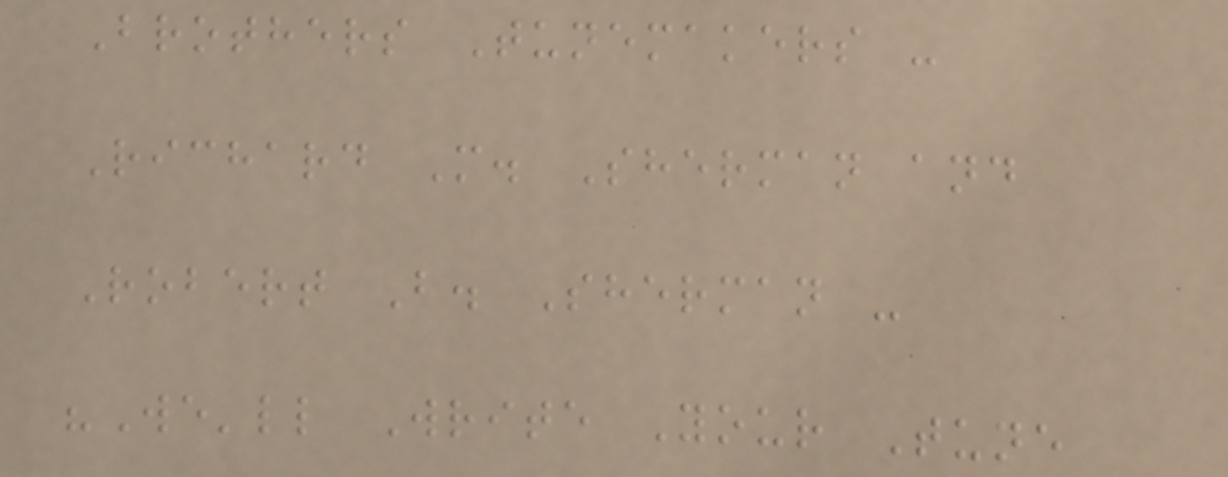Brothers Tunemakers -
Richard M. Sherman and
Robert B. Sherman -
"We'll Write Your Tune
